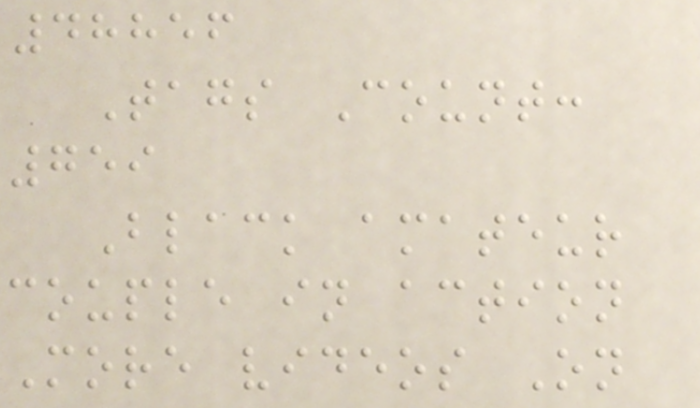48856
Tags Count:
759
Black amateur
couple in action
More videos On
